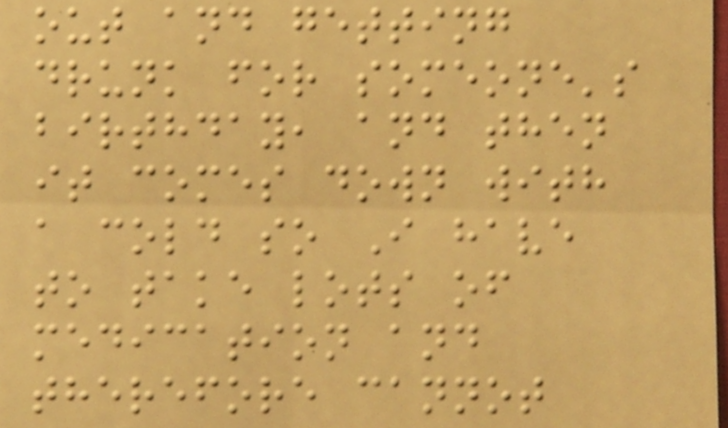out and getting
drunk for someone's
birthday, and then
it comes down with
a cold so I have
to take lots of
medication and
therefore cannot
